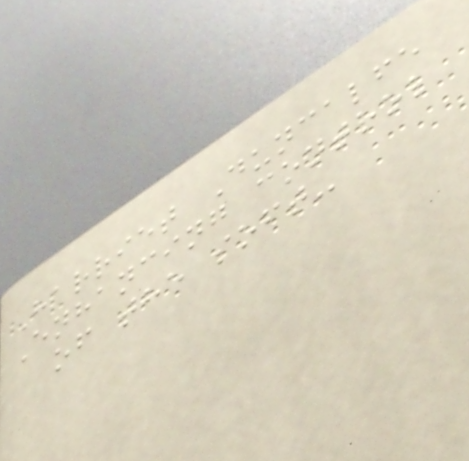Harriet Duncalfe
Enhancing control
of the soft-
